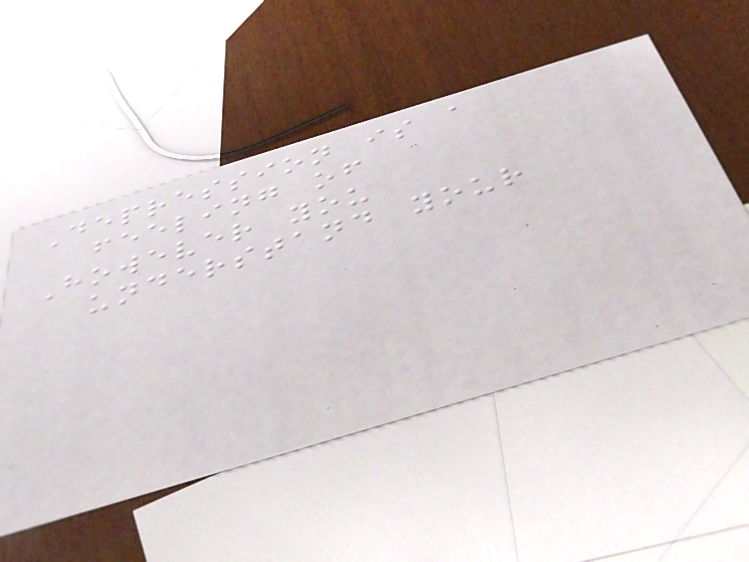Depression is a
feeling of
However you
understand your
